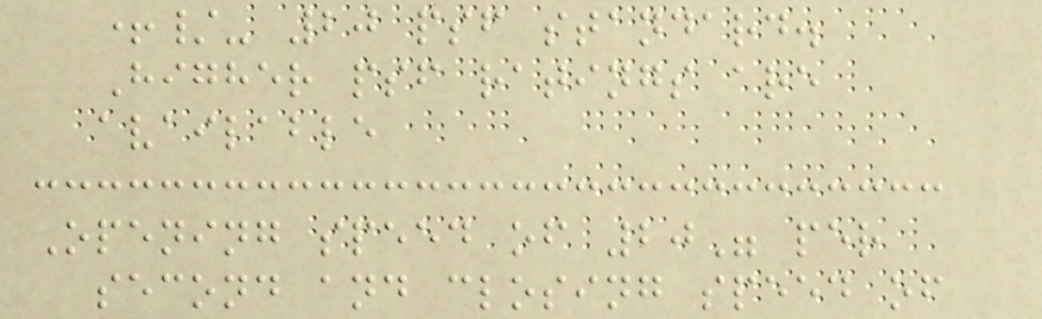+/- 20 psf standard.
Higher psf ratings are
available
Opening speed of 20" per
second and closing speed of
